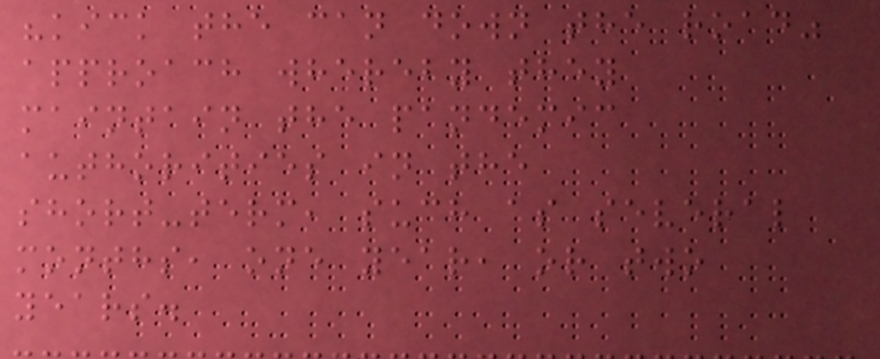"kick the can down the road"
approach whereby they
maintain the pandemic
authorities in the
short-term, such as several
months, one year, or two
years.
